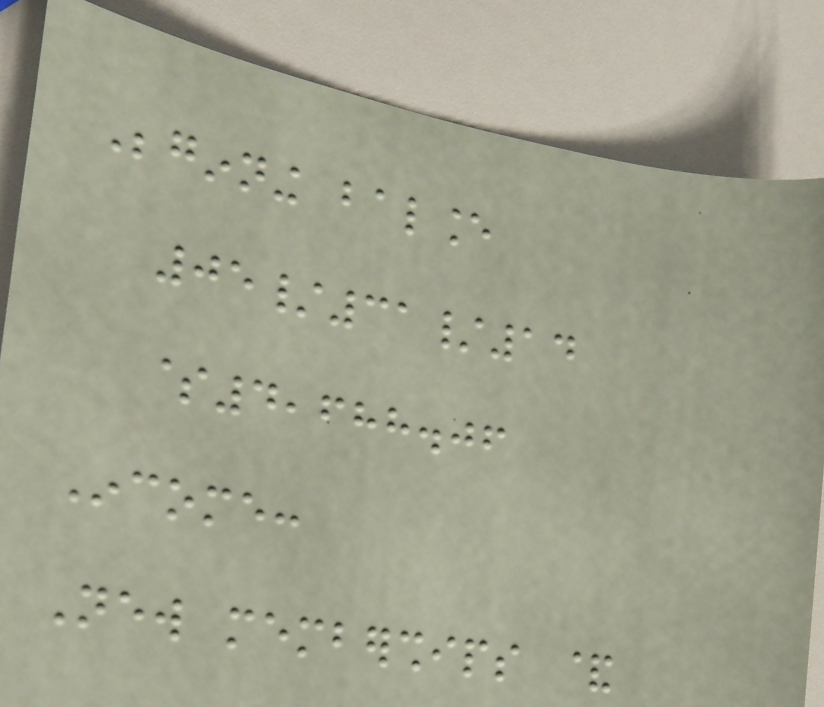Beginning balance
05/31/14
$4,688.06
Income:
New memberships &
